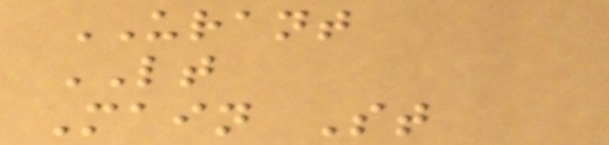URANT
LT
Main St
